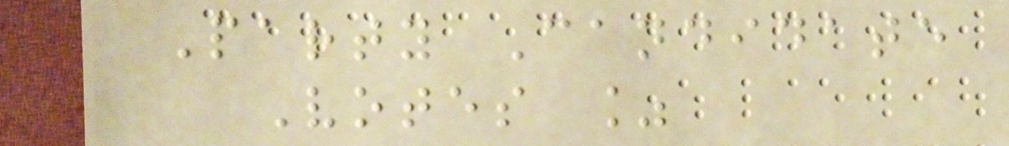Party Candidate
Votes %
